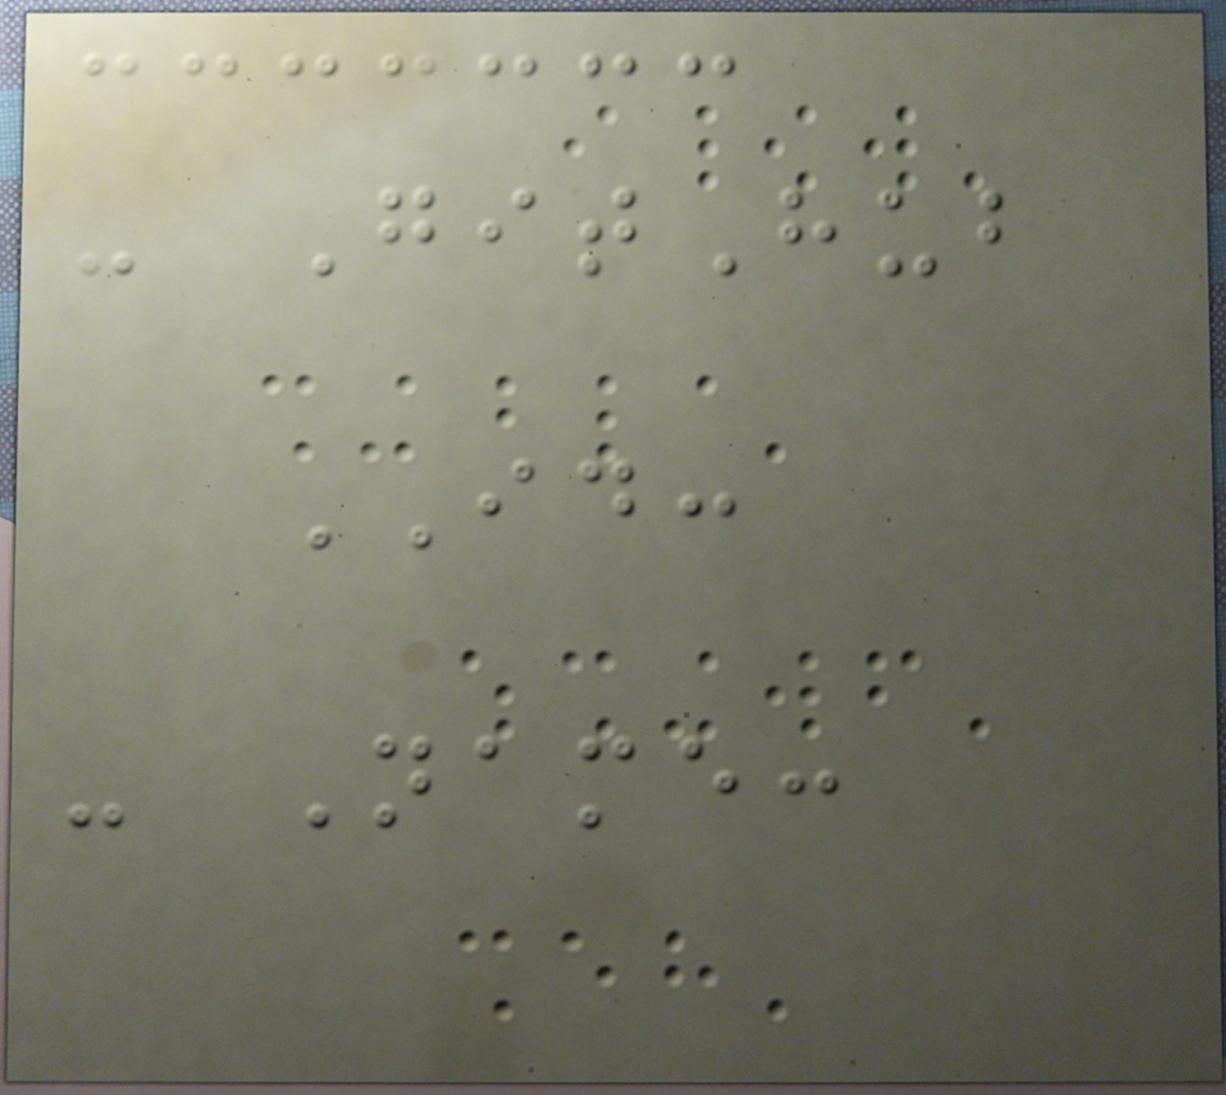- GitHub
ID:
- Name:
